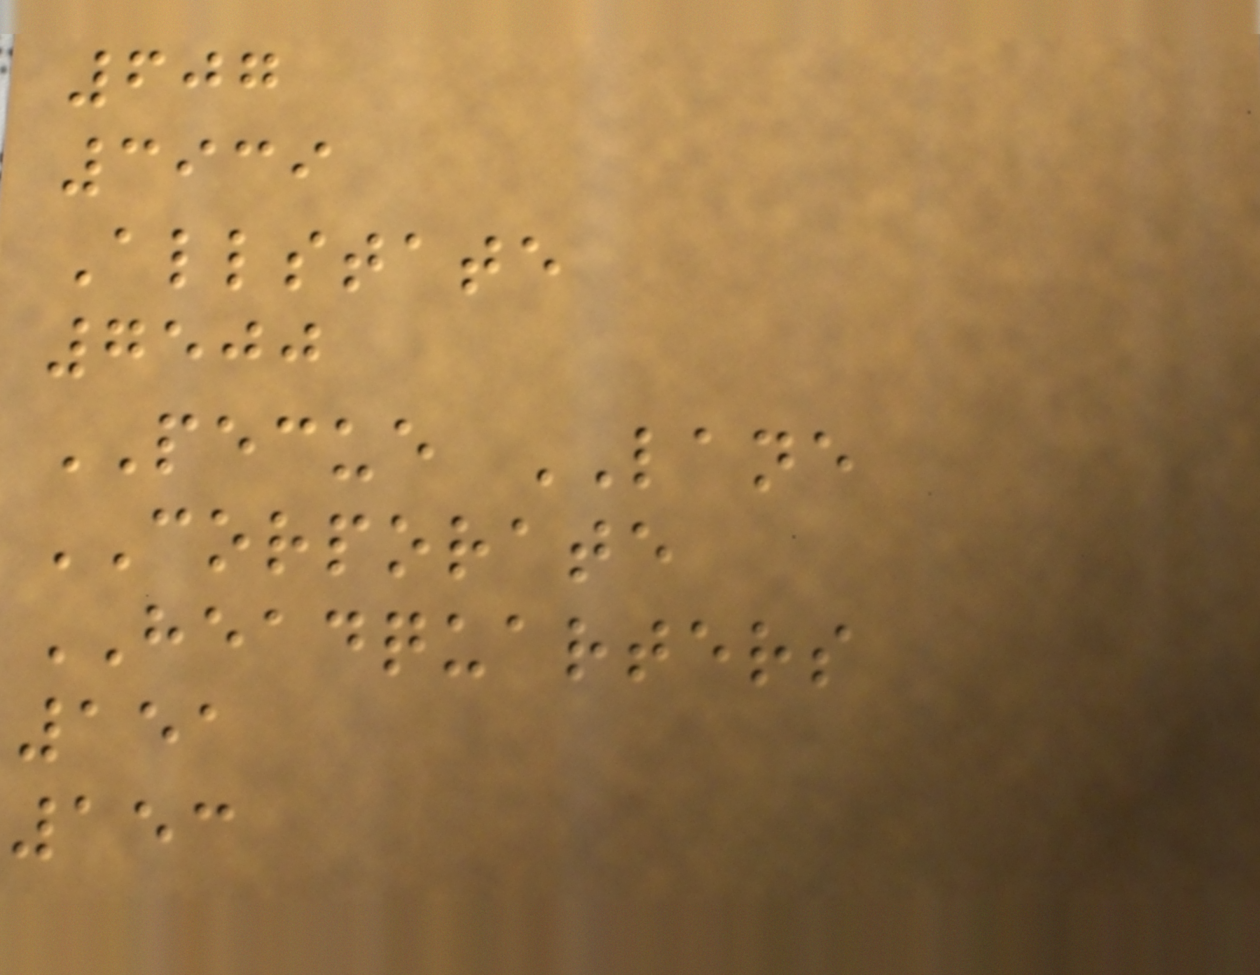607
3939
Allstate
7500
PECUE LANE
CORPORATE
HEADQUARTERS
151
153
